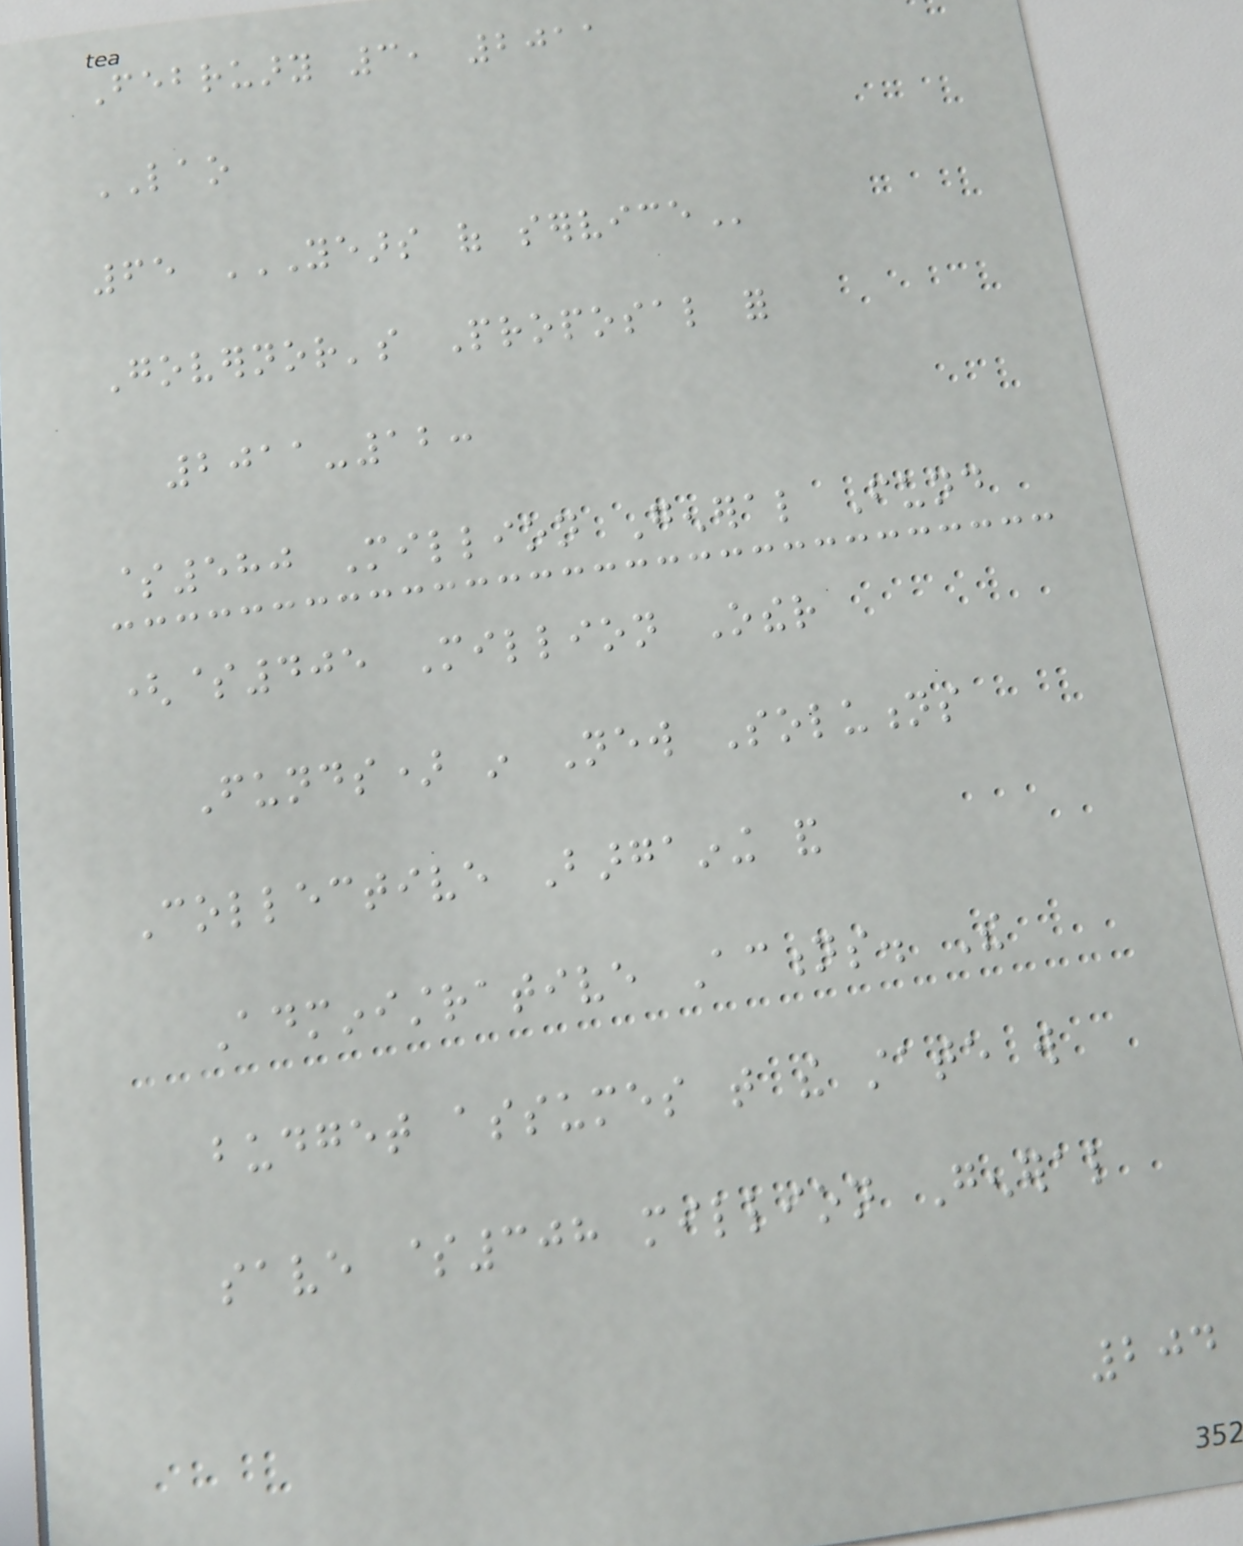February 3, 2011
LAO
65 YEARS OF SERVICE
Governor's Proposal for
2011-12:
$580 Million General Fund
($405 Million Other
Funds) in New Solutions
Collective Bargaining and
Administrative Actions. The
budget assumes that the state will
save $308 million General
204
